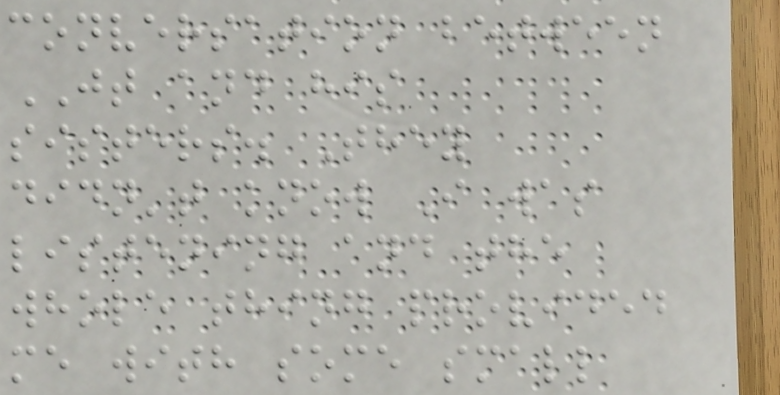conversation between
JT and his
sisters. They
didn't know I was
listening and the
whole thing provided
me with some small
